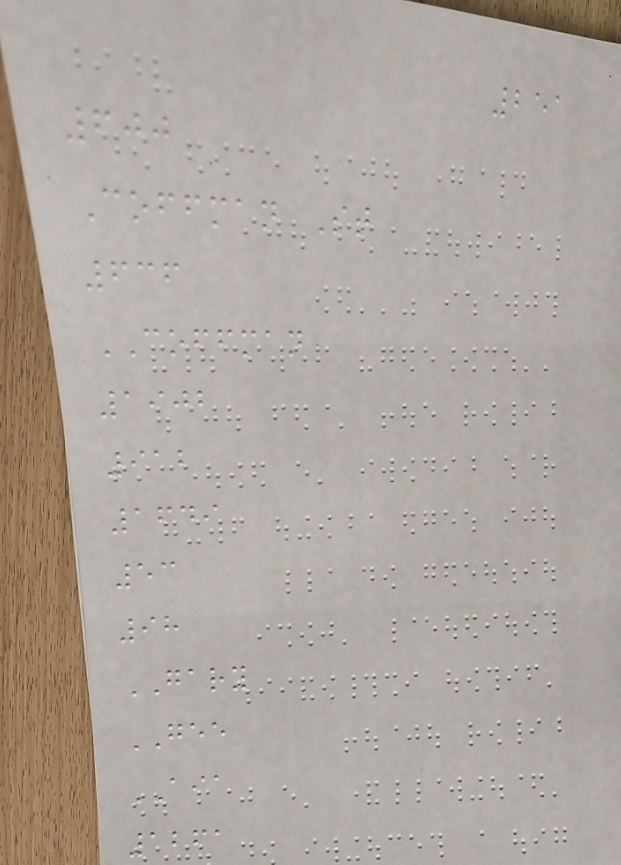251
600
Coffman St
636
COFFMAN
1902
912
1649
53
98
GARY
GEE
AIA
1261
